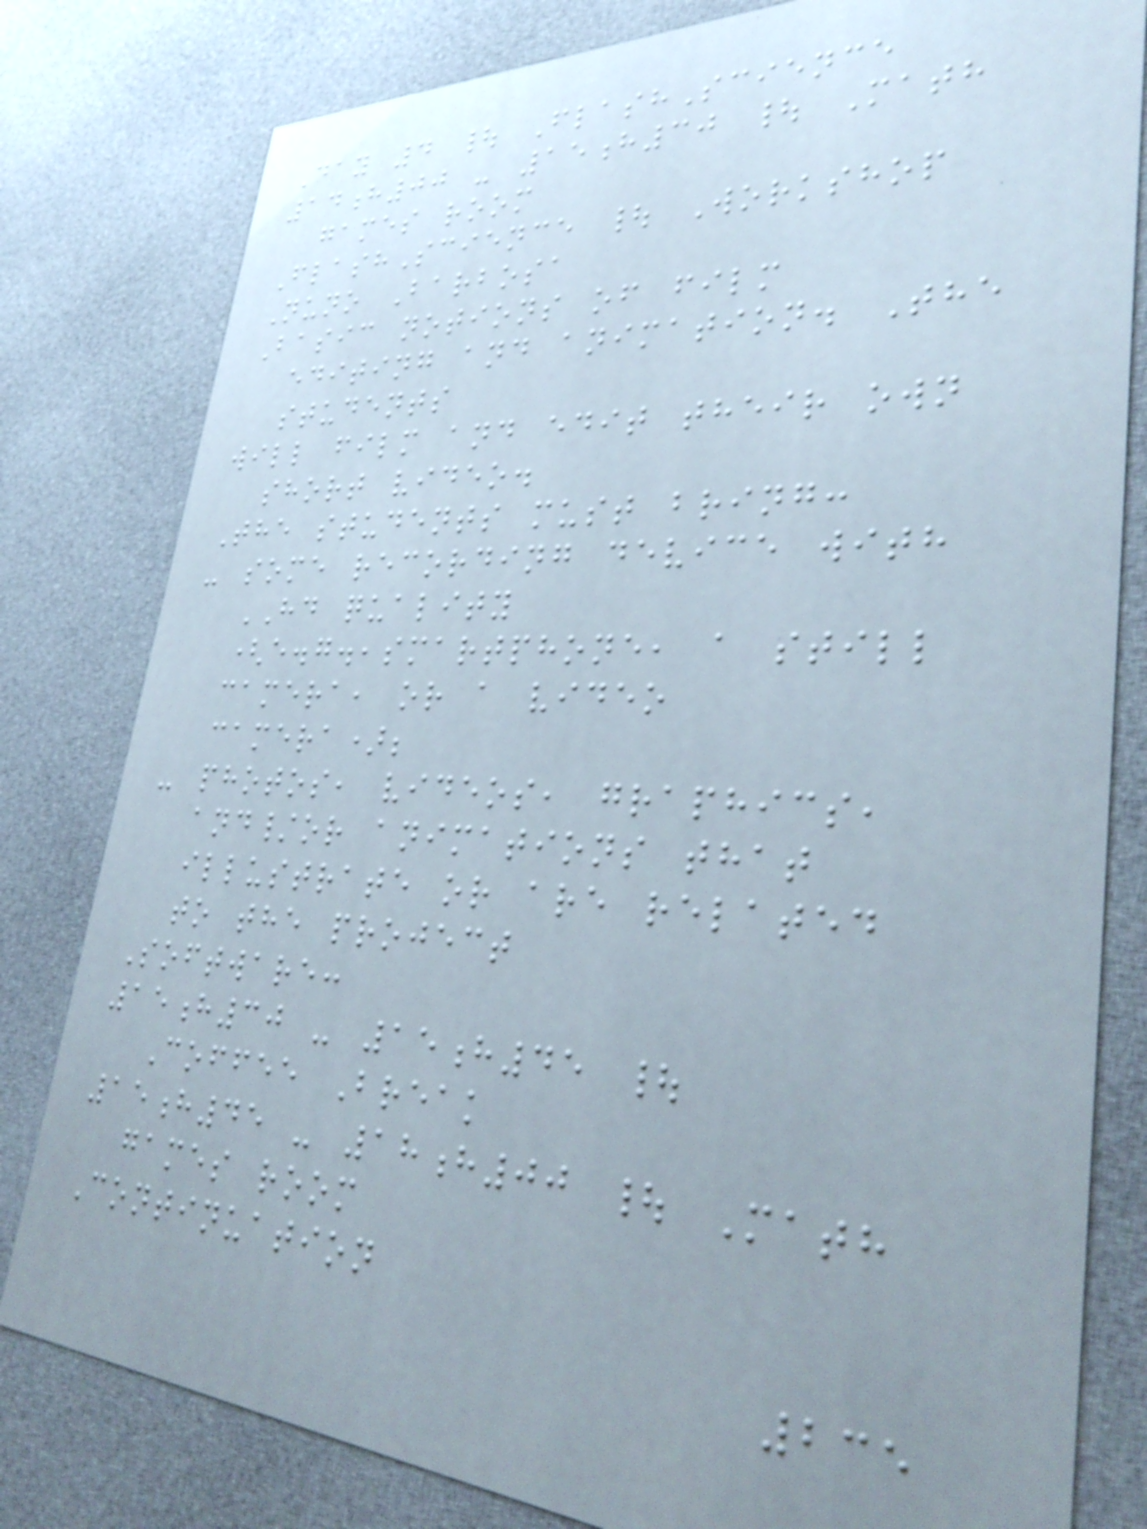Day 4 | FlashScience
14h00 - 15h30 | Math
games room
FlashScience | Workshop
Nuno Barbosa
Basic notions of film
editing and animation. The
students
will film and edit their own
short video.
The students must bring:
- some recording device with
HD quality
(e.g.,smartphone, a still
camera, or a video
camera);
- photos, videos, graphics,
and/or animations that
illustrate or are related
to the project
Software:
15h30 - 15h45 |
Coffee Break
15h45 - 18h00 | Math
games room
Continuation
235
